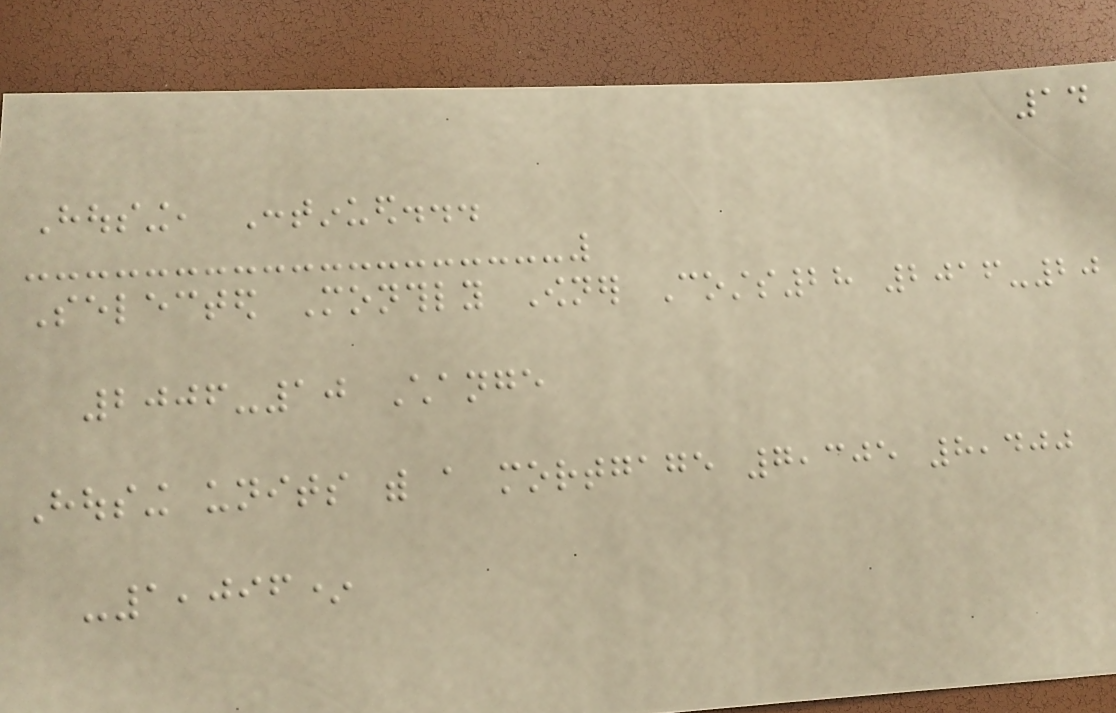14
Housing, Continued...
Selected Monthly Owner Costs28 2016-20
2006-10 Change
Housing units with a mortgage 7,305 8,400
-1,096*
